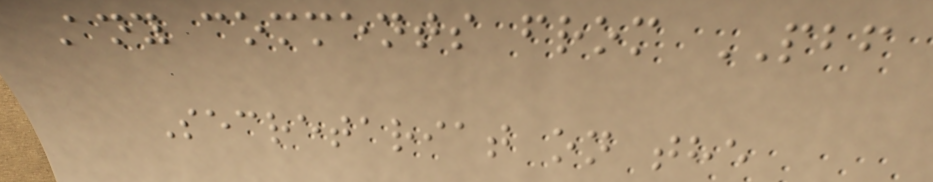Any comments from PBF
Secretariat on the
